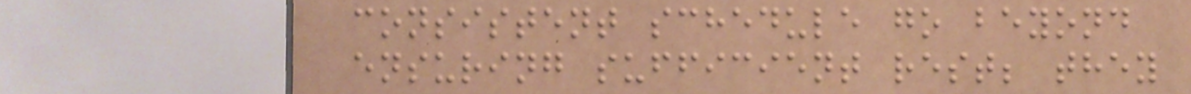consistent schedule go beyond
ensuring sufficient rest; they
